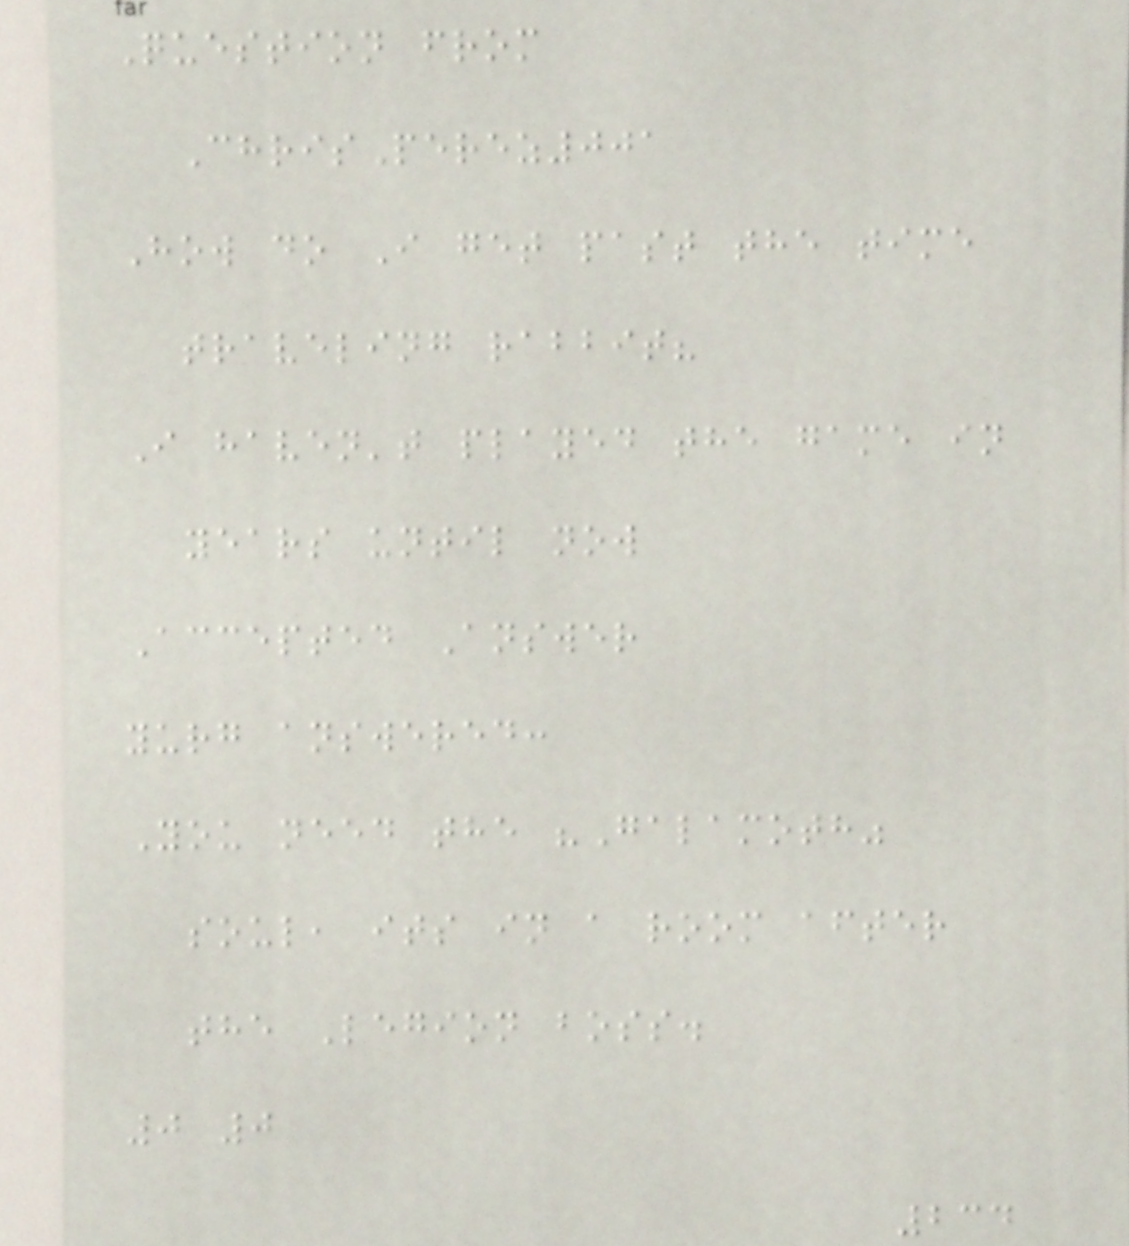Question from
ChrisPerez001
How do I get past the time
traveling rabbit?
I haven't played the game in
years until now
Accepted Answer
yurg answered:
You need the "Galamoth"
soul, its in a room after
the Legion boss.
0 0
234
